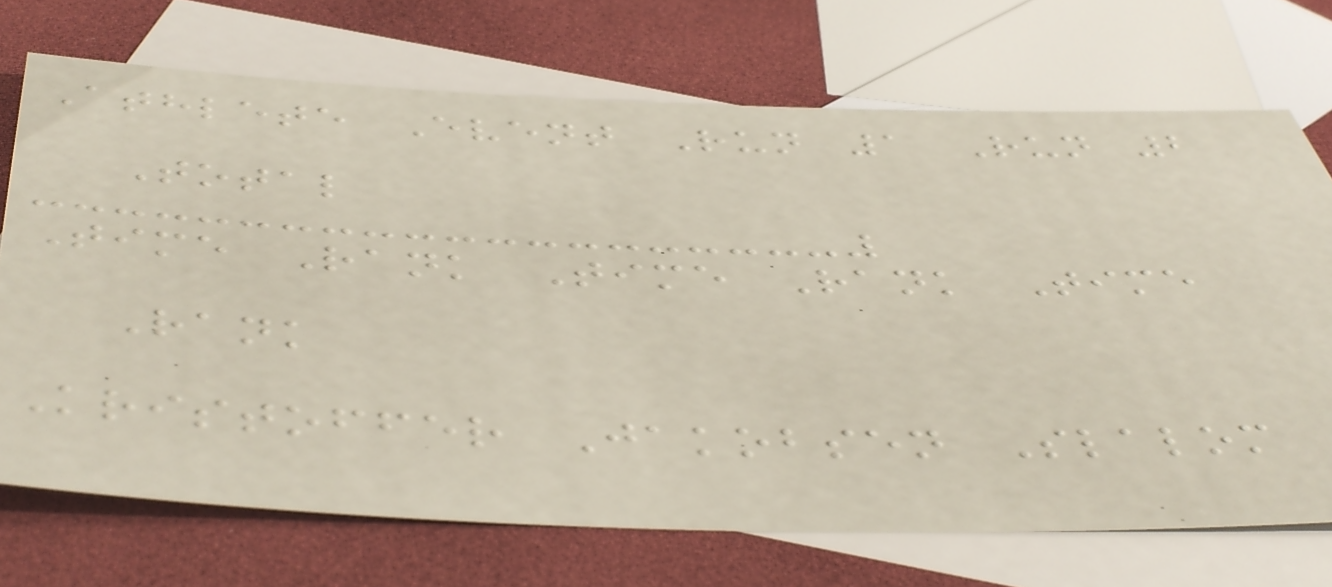Athlete Event Run 1 Run 2
Total
Time Rank Time Rank Time
Rank
Kristoffer Jakobsen Slalom
